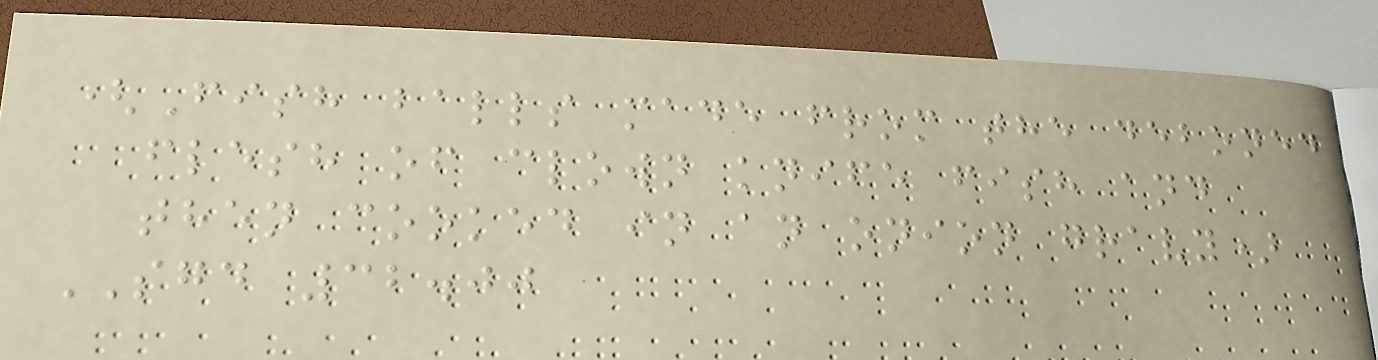(Fish balls made from the deboned
flesh of clown knife fish and
then cooked in an onion gravy)
SGD 32.00
